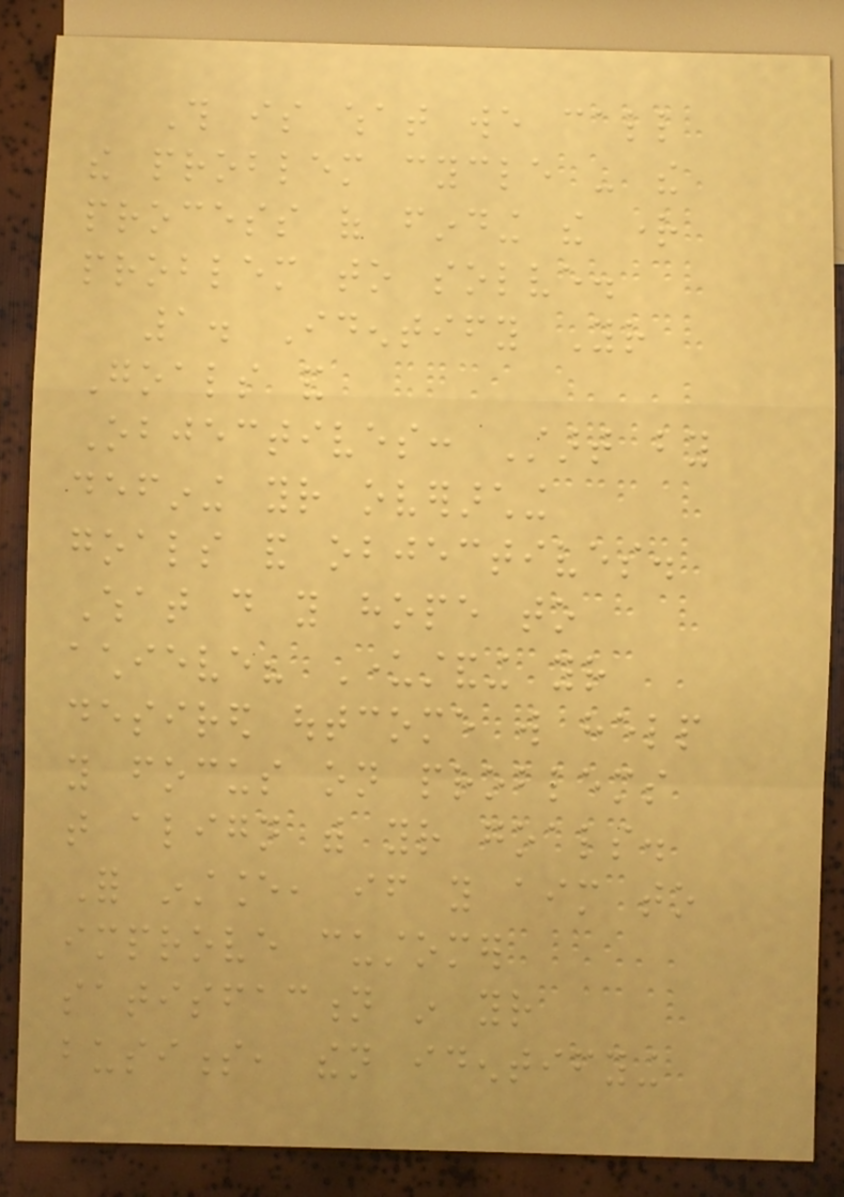This is what we call
the problem cycle - the
process of finding the right
problem to solve.
1. Identify Your
Goals and
Objectives: Start by
defining your overarching
goals and objectives.
What do you hope to
achieve? Understanding your
desired outcome will help
you focus on problems
that align with your goals.
For instance, if you aim to
improve customer
satisfaction in your
business, then identifying
